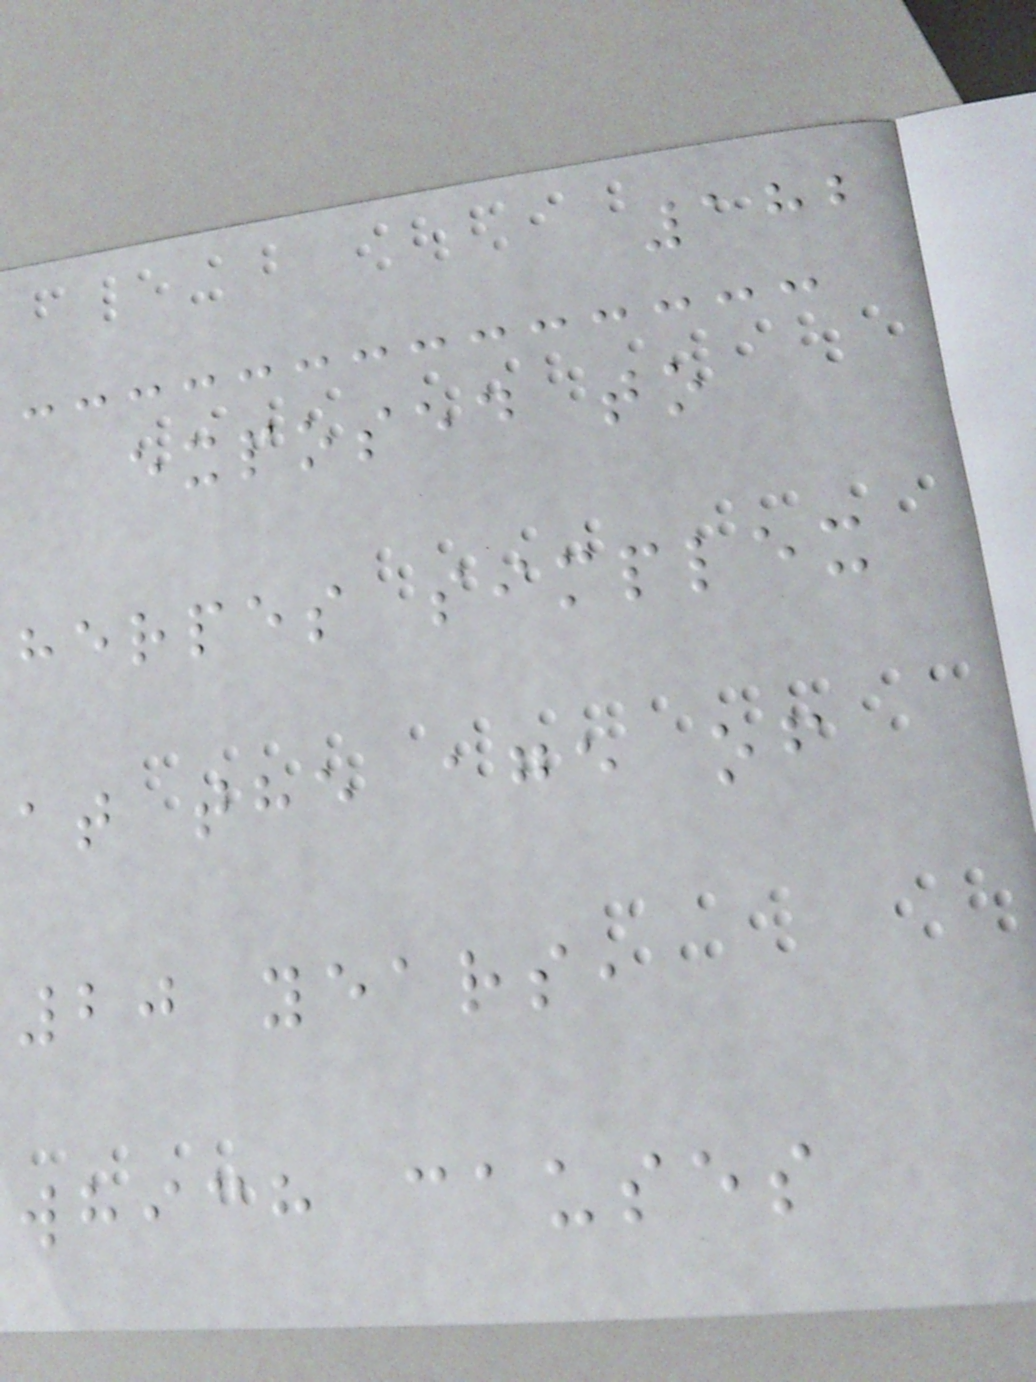182
exposed to
herpes simplex
at the age of
20 years,
which causes
